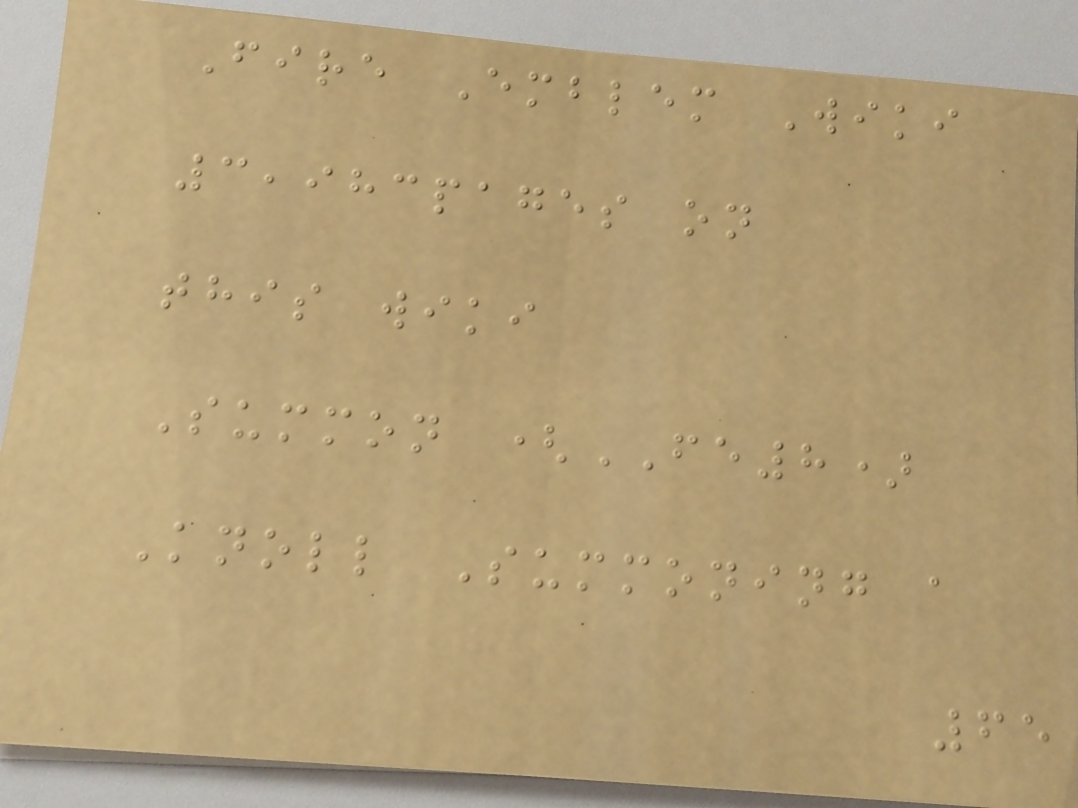Fire Emblem Wiki
3,983pages on
this wiki
Summon (FE8)
Knoll Summoning a
65
